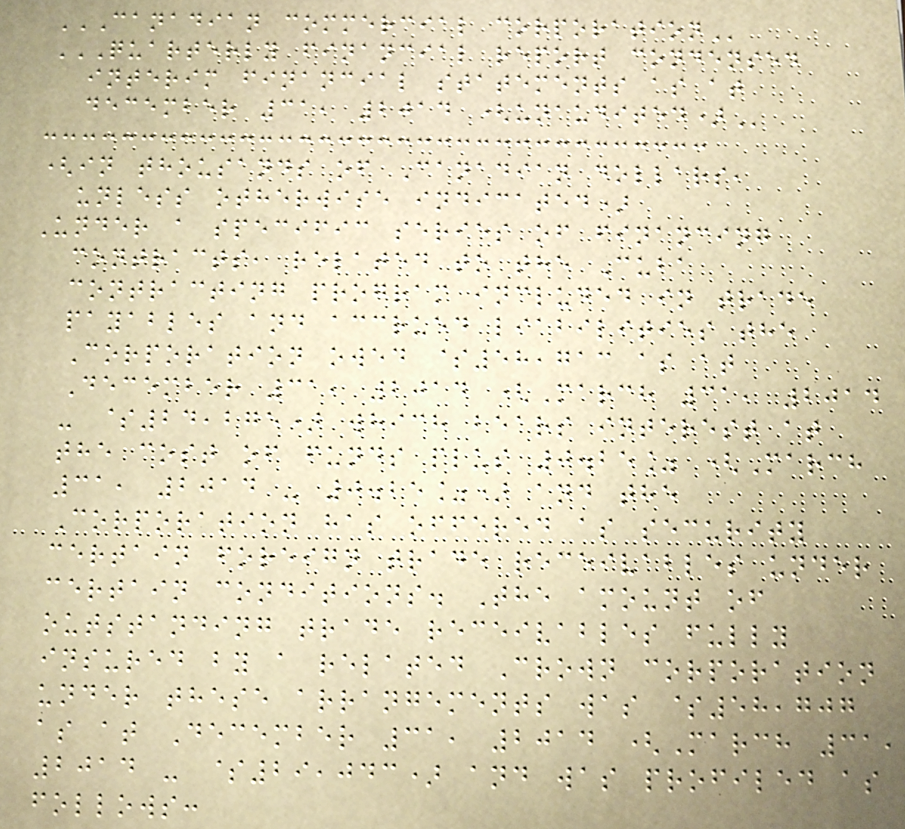CANADIAN COMMERCIAL CORPORATION
QUARTERLY FINANCIAL REPORT CONDENSED
INTERIM FINANCIAL STATEMENTS AS AT
DECEMBER 31, 2014 (UNAUDITED)
(in thousands of Canadian dollars,
unless otherwise indicated)
Under a specific series of financing
contracts, related to the Cuba
contracting program included in trade
payables and accrued liabilities the
Corporation owed $58,713 as at
December 31, 2014 (March 31, 2014
- $24,275) which bears interest at
the cost of funds plus 0.25% (March
31, 2014 - 0.25%) and the
Corporation has offered as security
certain foreign trade receivables under
certain conditions. The amount of
outstanding trade receivables fully
insured by a related Crown corporation
under these arrangements was $58,707
as at December 31, 2014 (March 31,
2014 - $29,043) and was profiled as
follows:
